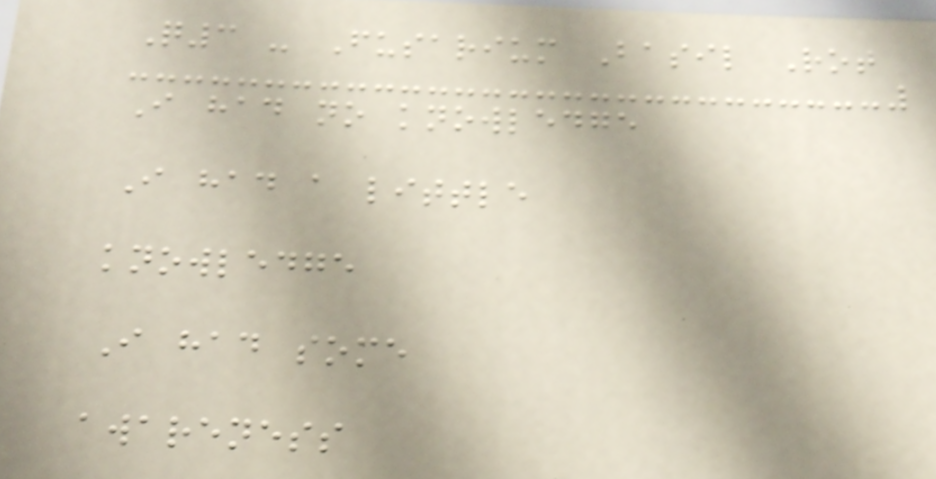Q3 - Fusarium Basil Rot
I had no knowledge
I had a little
knowledge
I had some
awareness
